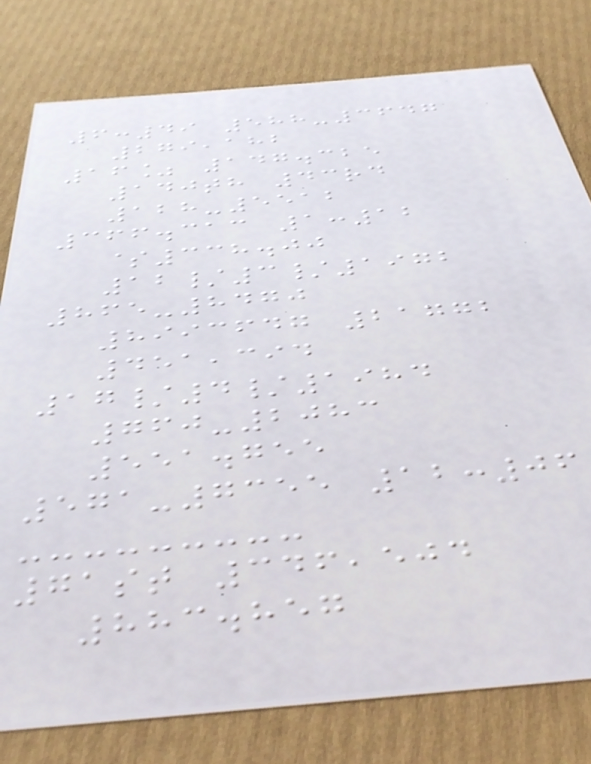6:49 588-3647
279,182
16% 147.325
140th 43rd
128-5512
366.313 1:12
$338.00
12/3/1972
865-8470
8993647 21772
451,394
17/4/1984
760-2083
551.755
571-7355 12:06
71st 346,504
883.857
